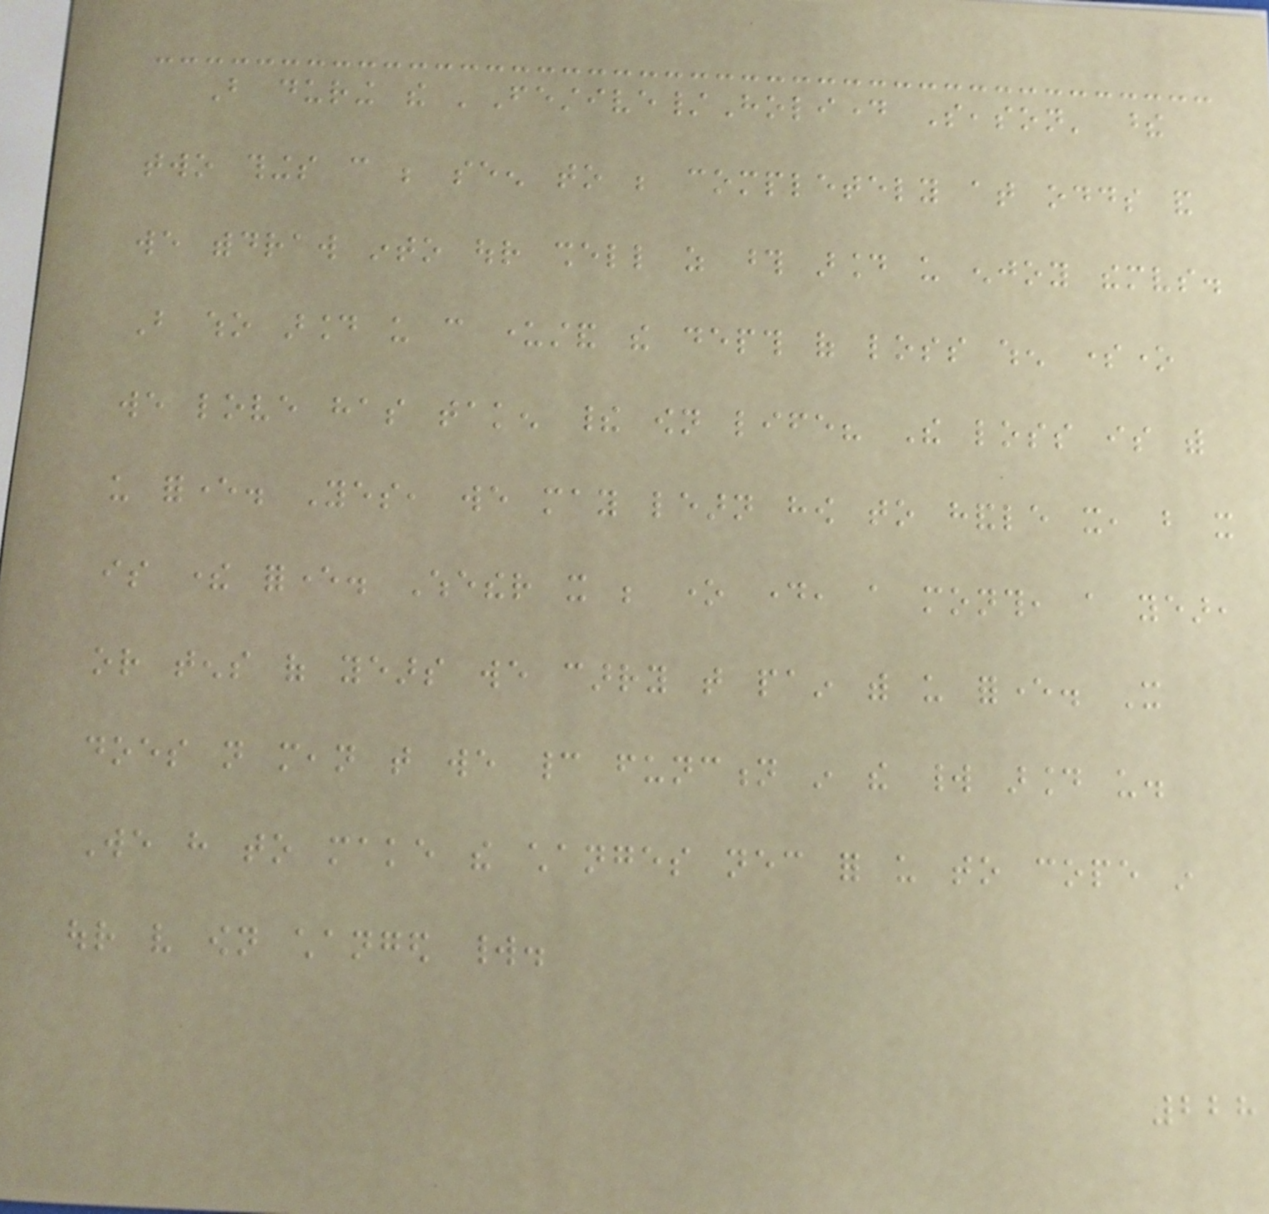But during the 'Festive/Holiday Season' these
two things can be seen to be completely at odds and
we withdraw into our shell as those around us enjoy themselves.
But who around us can understand the depth of loss when someone
we love has taken their own life? The loss is with
us forever. Yes, we may learn how to handle it, but it
is there forever. Whether it be one day, a month, a year,
or tens of years we carry that pain with us forever. It
does not mean that we cannot function in the world around us.
We have to make the changes necessary for us to cope in
our very own changed world.
228
